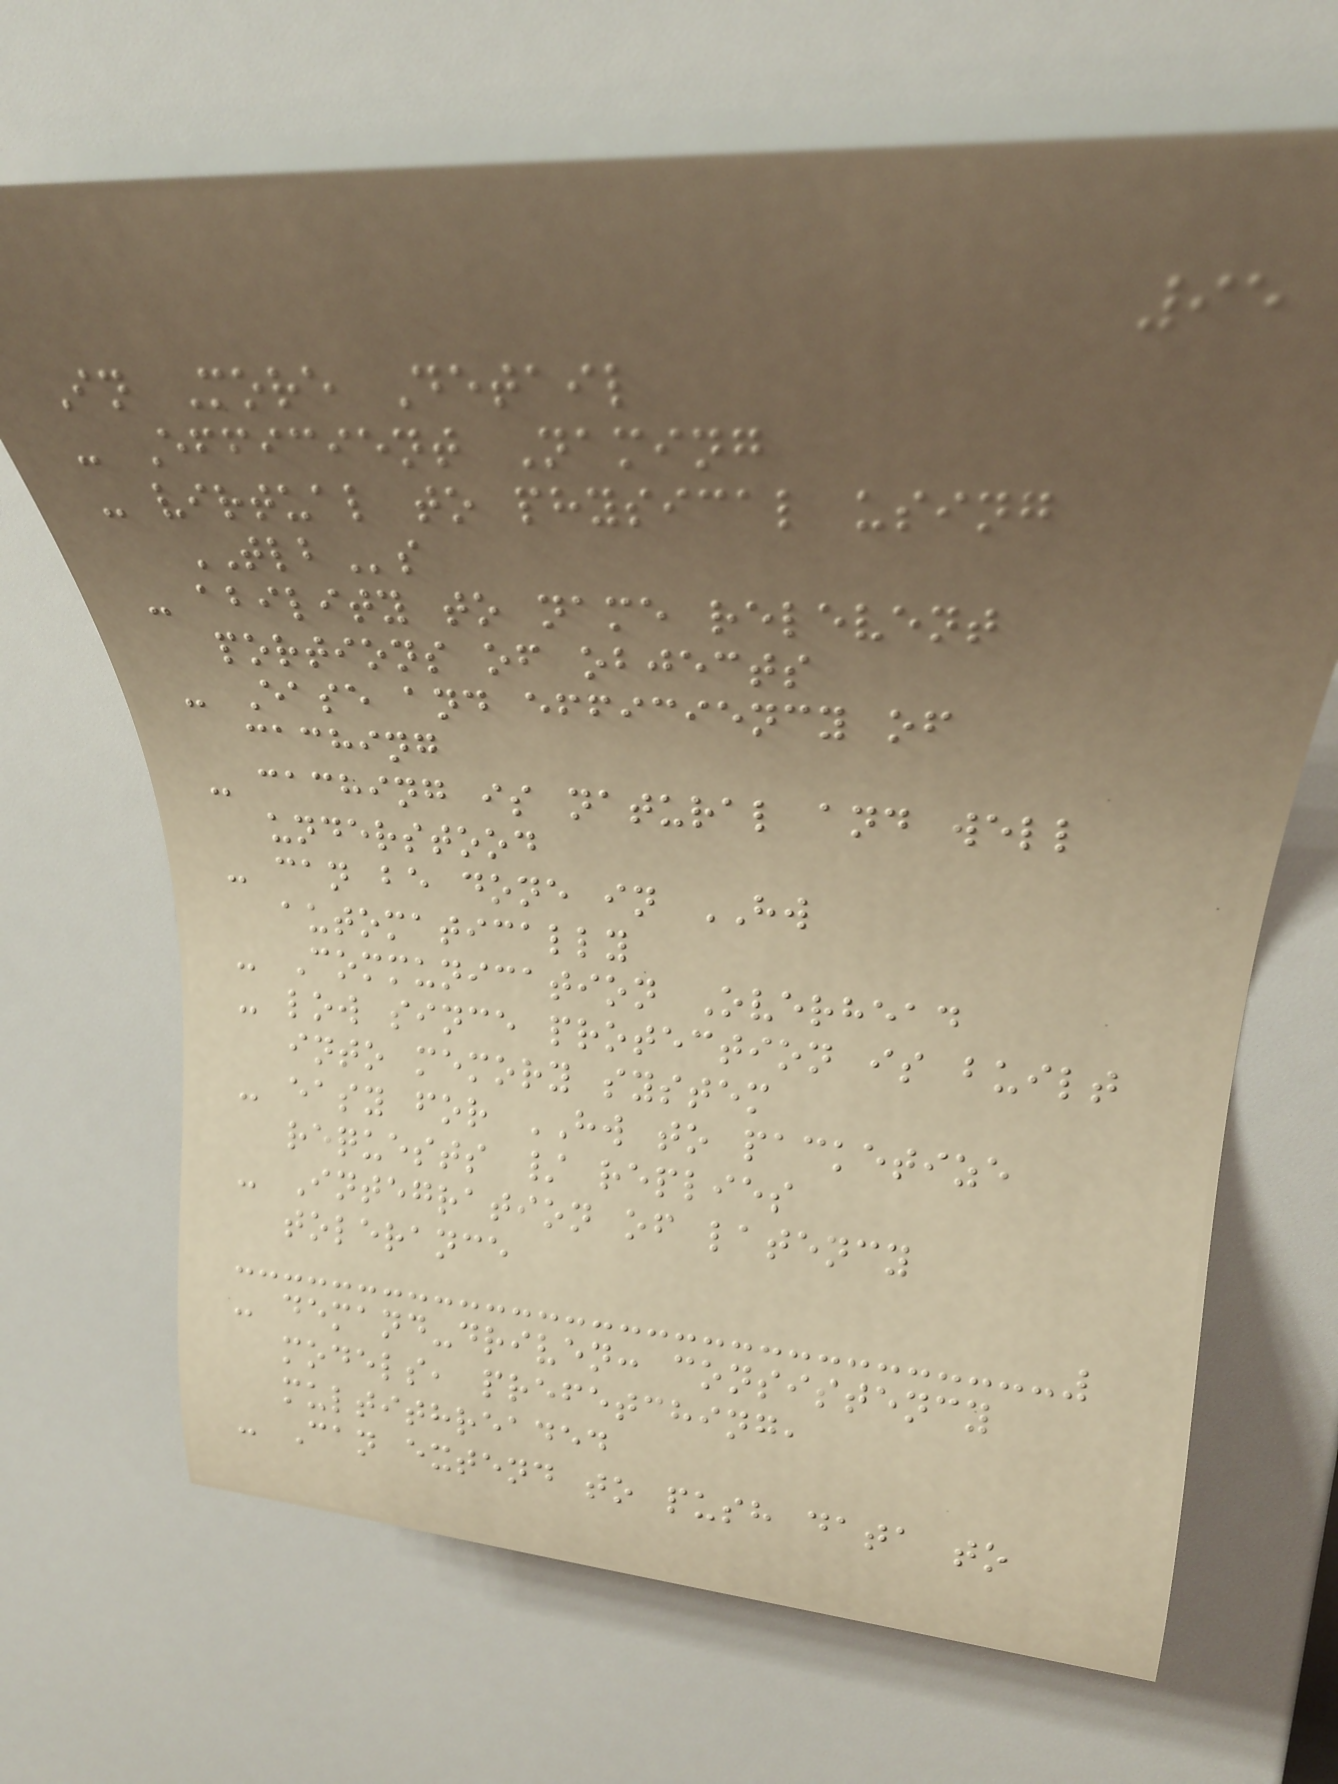95
In More Detail
- Efficient Naming
- virtual to physical using
TLBs
- ability to name relevent
portions of objects
- Ease and efficiency of
caching
- caching is natural and well
understood
- can be done in HW
automatically
- Communication Overhead
- low since protection is built
into memory system
- easy for HW to packetize
requests / replies
- Integration of latency
tolerance
- demand-driven: consistency
models, prefetching,
multithreaded
- Can extend to push data to
